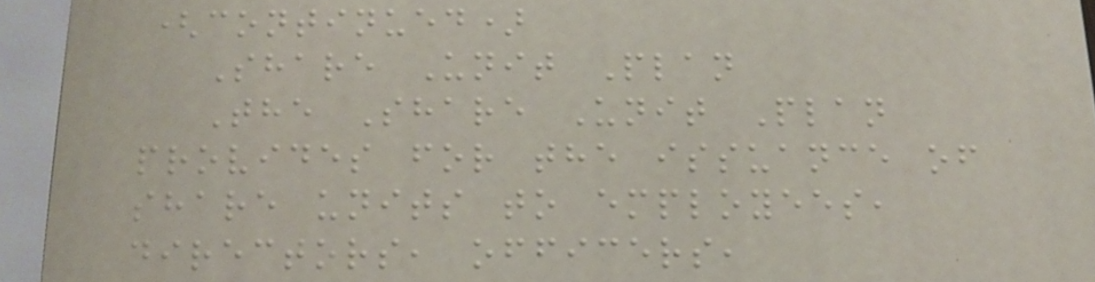(continued)
Share Unit Plan
The Share Unit Plan
provides for the issuance of
share units to employees,
directors, officers,
